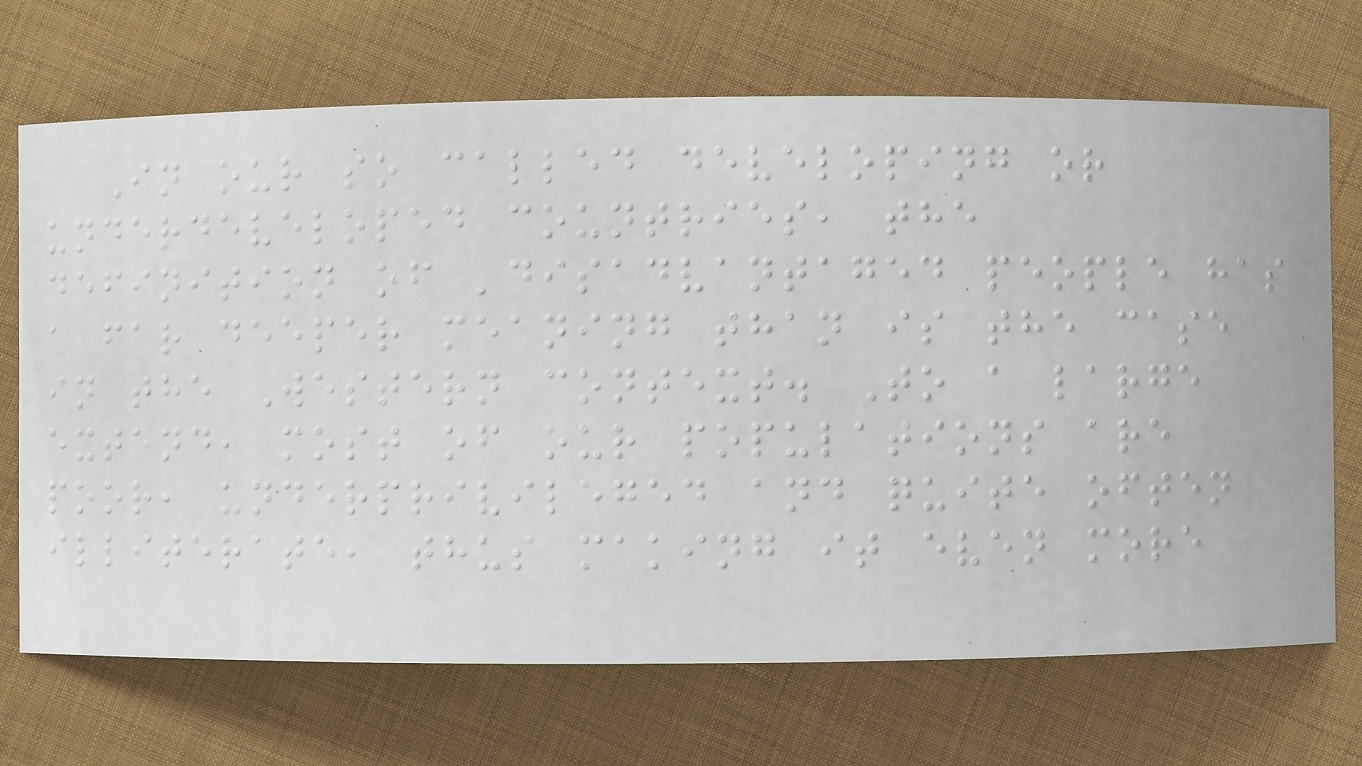In our so called developing or
underdeveloped countries, the
definition of 'disadvantaged people has
a far deeper meaning than is the case
in the Western context. To a large
extend, most of our populations are
poor, underprivileged and quite often
illiterate, thus making it even more
